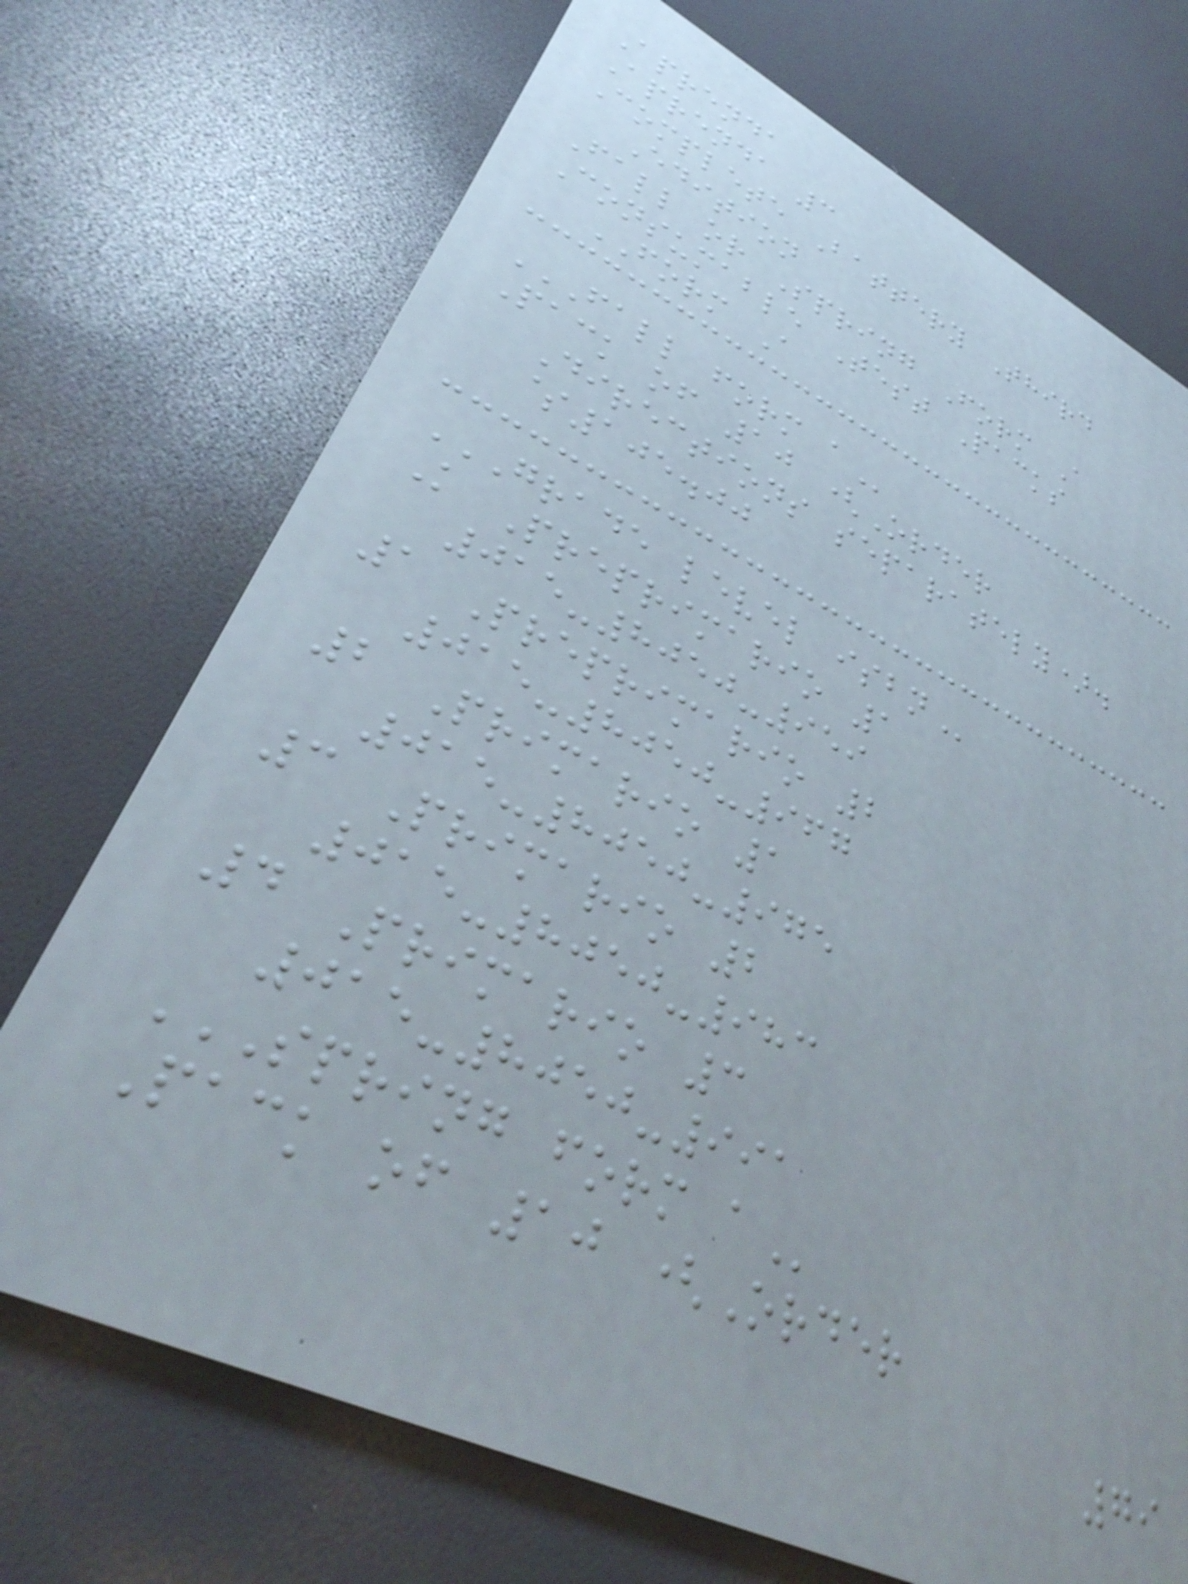Aprenda
Aprenda 3
Complete Battery Third
Edition
Fall or Spring Form A
Consumable Test Packs
FORM A
FALL FORM A
Pack of 10 (Order
Directions separately).
$105.00
GRADE LEVEL ISBN
K Preprimario 1
015-8050-959
1 Preprimario 2
015-8050-967
2 Primario 1
015-8050-975
3 Primario 2
015-8050-983
4 Primario 3
015-8050-991
SPRING FORM A
Pack of 10 (Order
79
